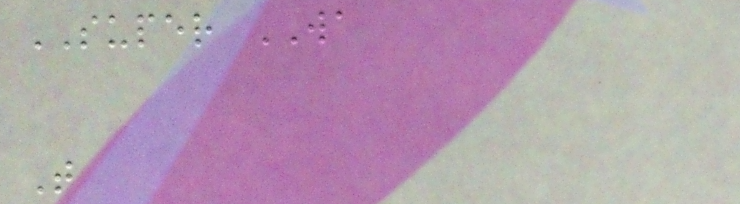SUPER WA
T
